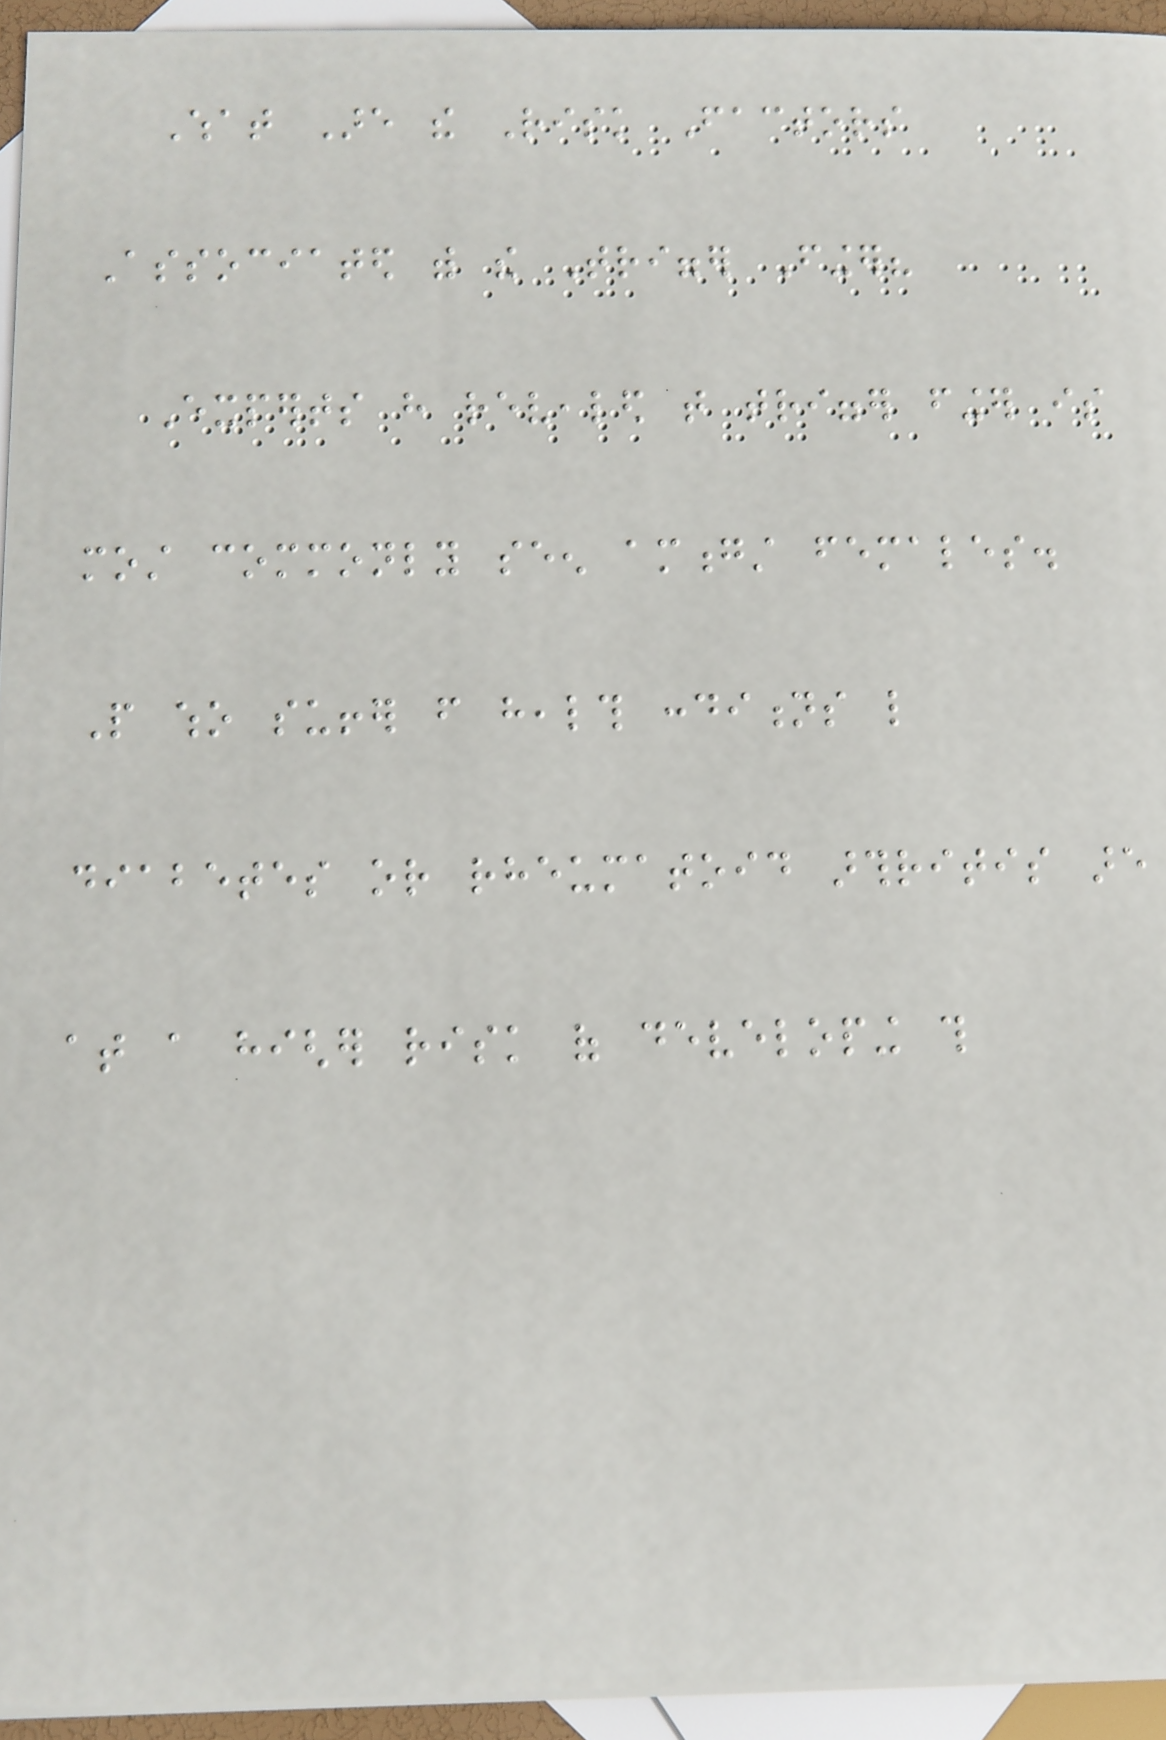What Are the Risk Factors
Associated with the Trigger Finger?
Experts have revealed that trigger finger is
most commonly seen amongst females.
People who suffer from health conditions like
diabetes or rheumatoid arthritis are
at a higher risk of developing this
